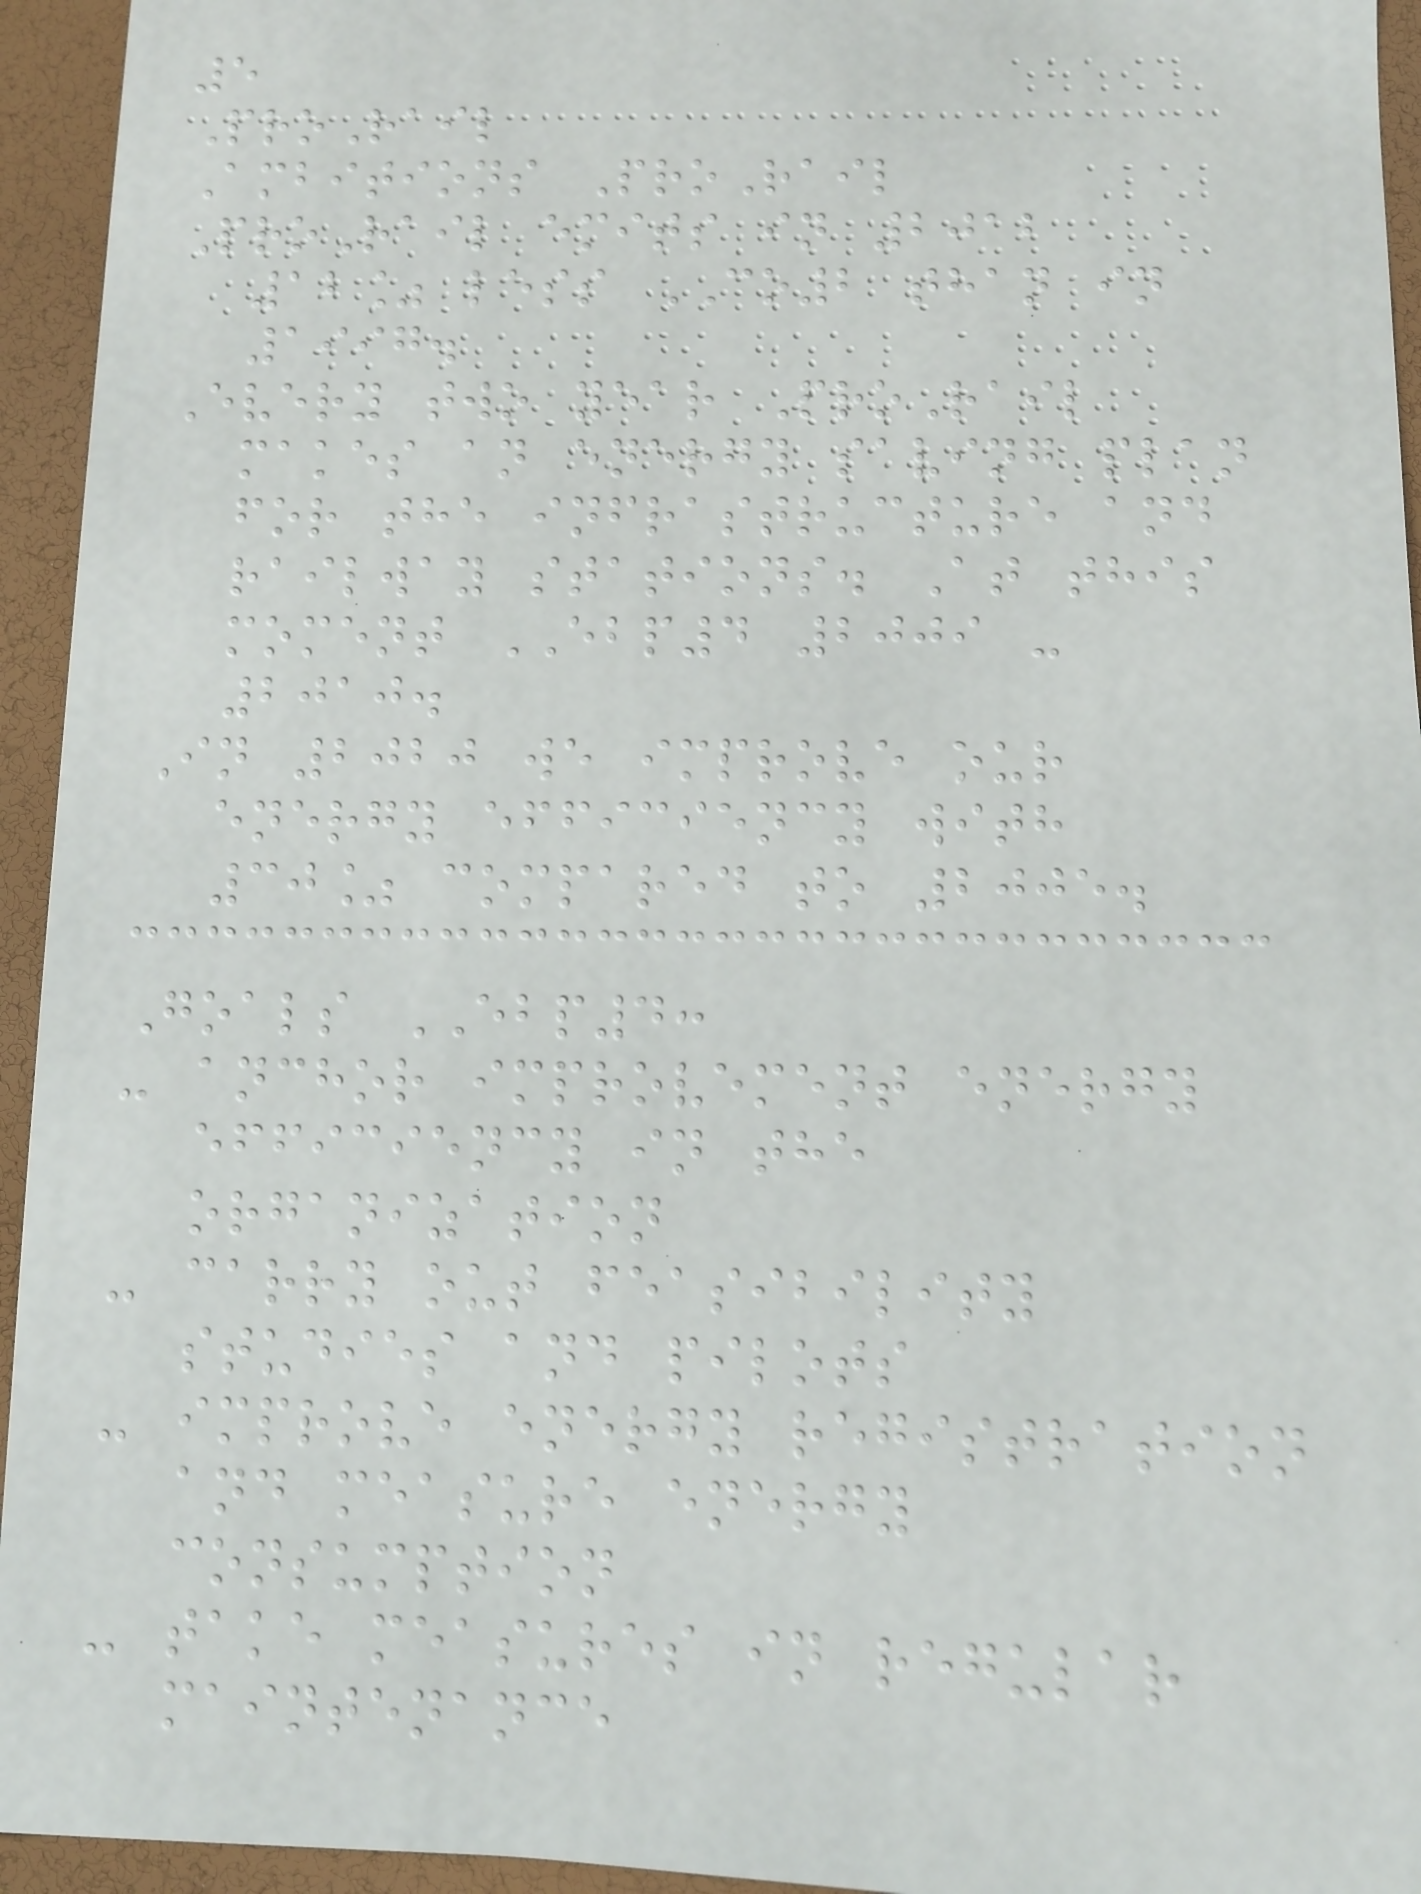5
ProRail
Ambitions ProRail
ProRail emits in 2012
12% less CO2 than in
1997.
Every two year ProRail
makes an energy saving plan
for the infrastructure and
railway stations. At this
moment EBP4 2009 -
2010.
In 2020 we improve our
energy efficiency with
30% compared to 2005.
Goals EBP4:
- anchor improvement energy
efficiency in the
organization
- carry out feasibility
studies and pilots
- improve energy registration
and measure energy
consumption
- take measures in regular
maintenance
